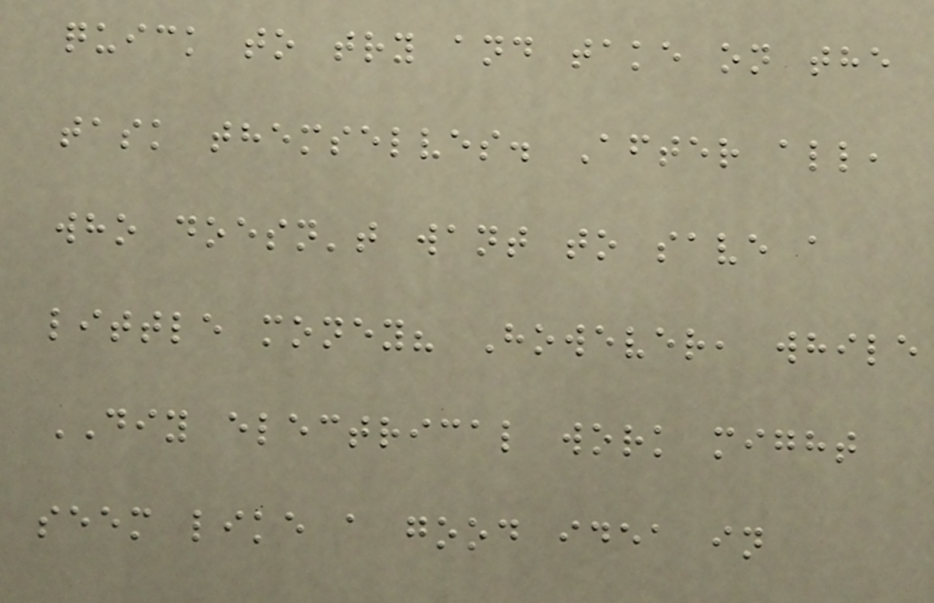quick to try and take on the
task themselves. After all,
who doesn't want to save a
little money? However, while
DIY electrical work might
seem like a good idea in
